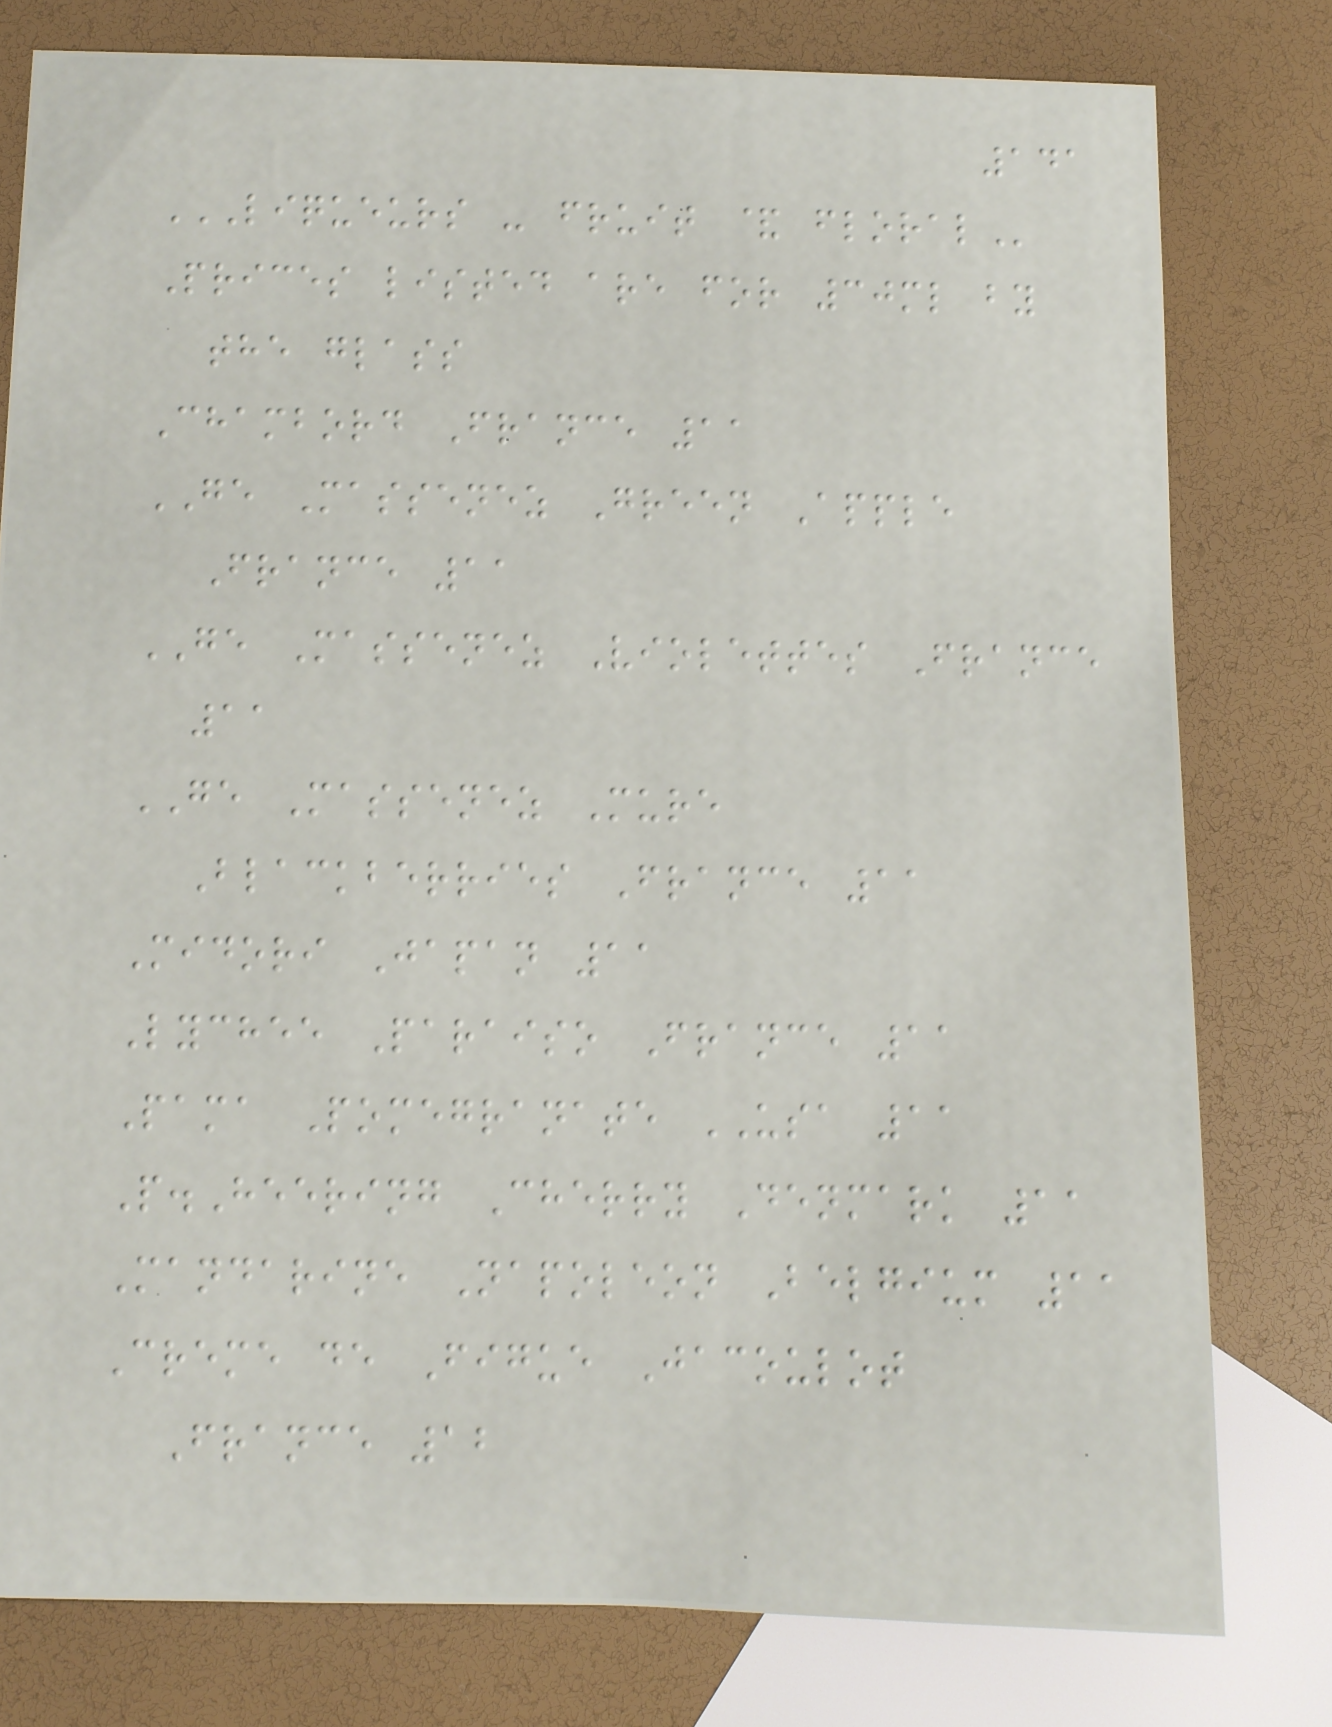141
LIQUEURS - FRUIT & FLORAL
Prices listed are for 30ml by
the glass
Chambord France 11
GE Massenez Green Apple
France 11
GE Massenez Violettes France
11
GE Massenez Mure
Blackberries France 11
Midori Japan 11
Lychee Paraiso France 11
Pama Pomegranate USA 11
P.Heering Cherry Denmark 11
Mandarine Napoleon Belgium 11
Creme de Figue Jacoulot
France 12
